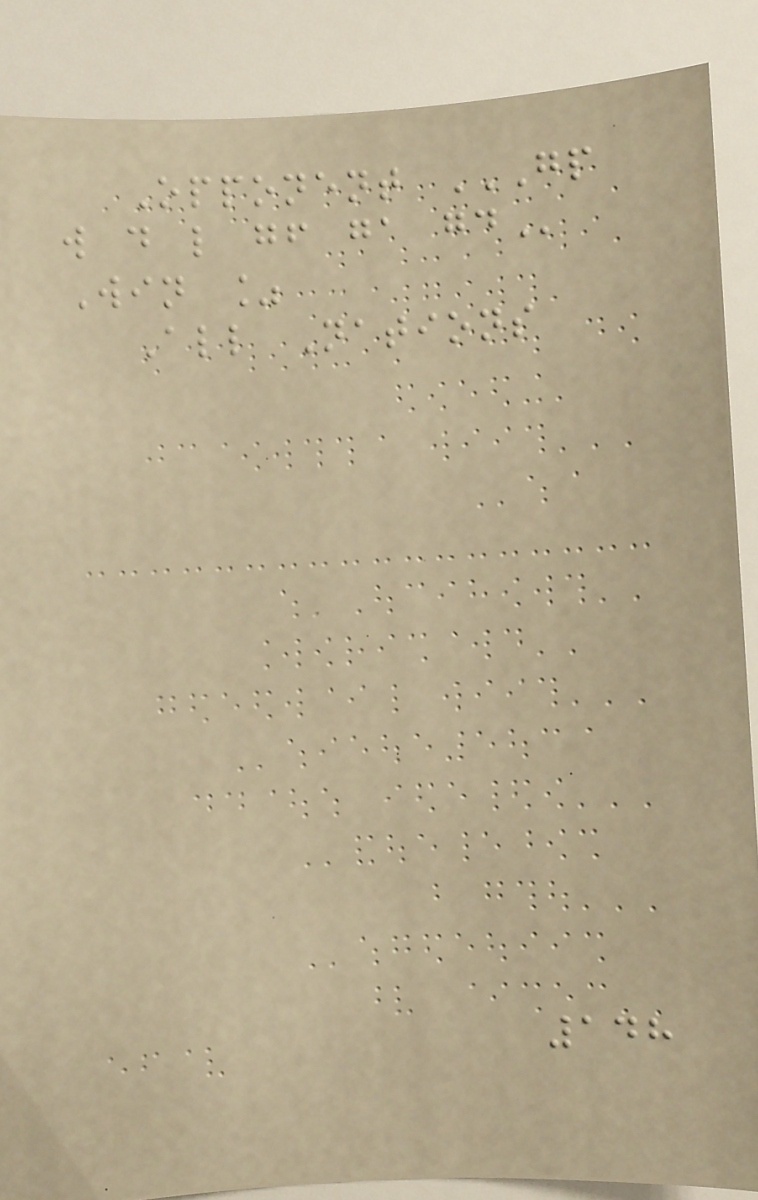Opponent GP
W D L GF GA GD
Win %
All Nations
148
